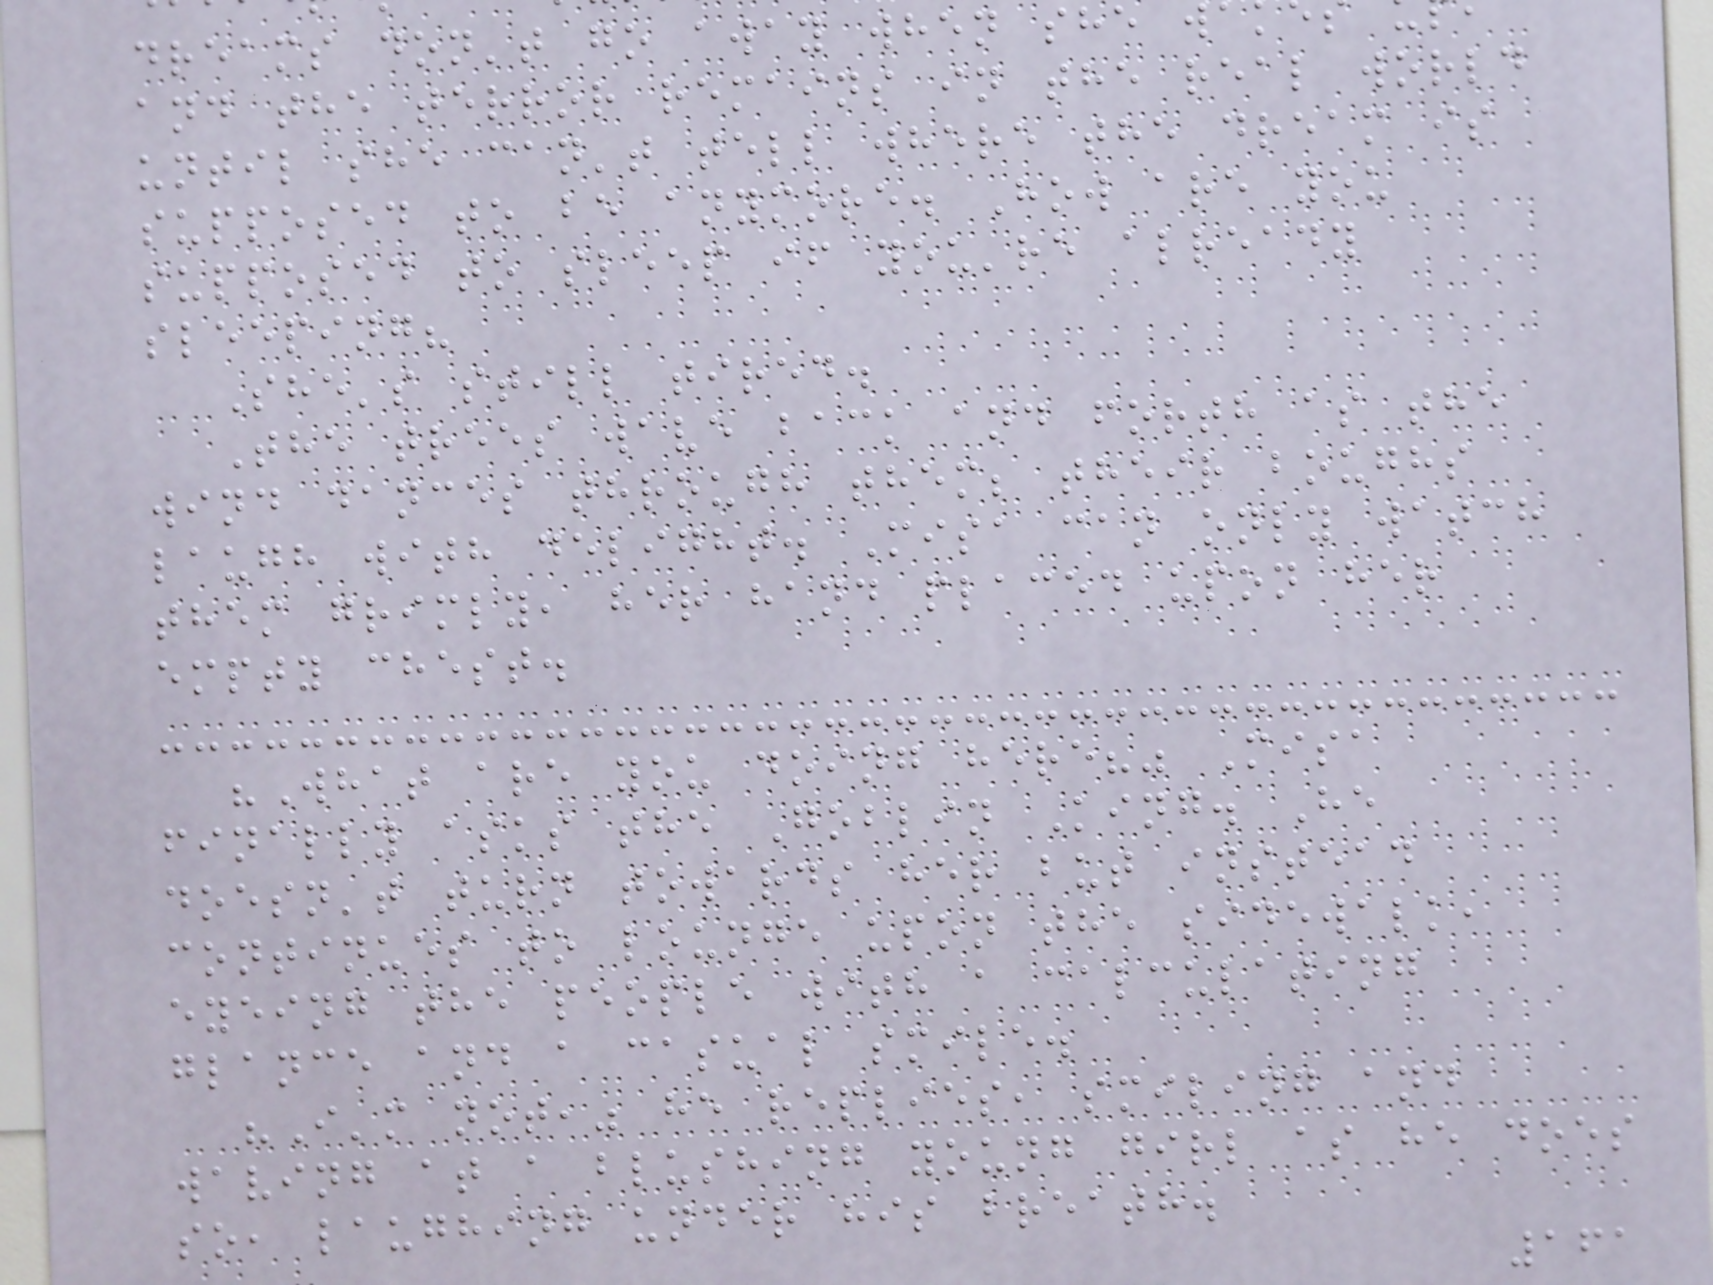dreams don't go away when she w
and the terror remains in the real world
until she can't tell where the dream is
supposed to be anymore. How are you
supposed to sleep if you're already
sleeping?
She's still tired.
The trees wave back and forth as the
wind dances through them; their boughs
laugh with delight. Misa can only watch
them grimly, her hand placed upon her
empty chest.
"What are you doing here?" Misa
finally asks the Goblin King. He
doesn't turn towards her but instead
continues to lounge upon the sidewalk,
eyeing the people with a calculating
glance and a casual smile.
"I'm not," he replies, smiling and
waving at a blushing young girl as he does
so, laughing under his breath.
161
